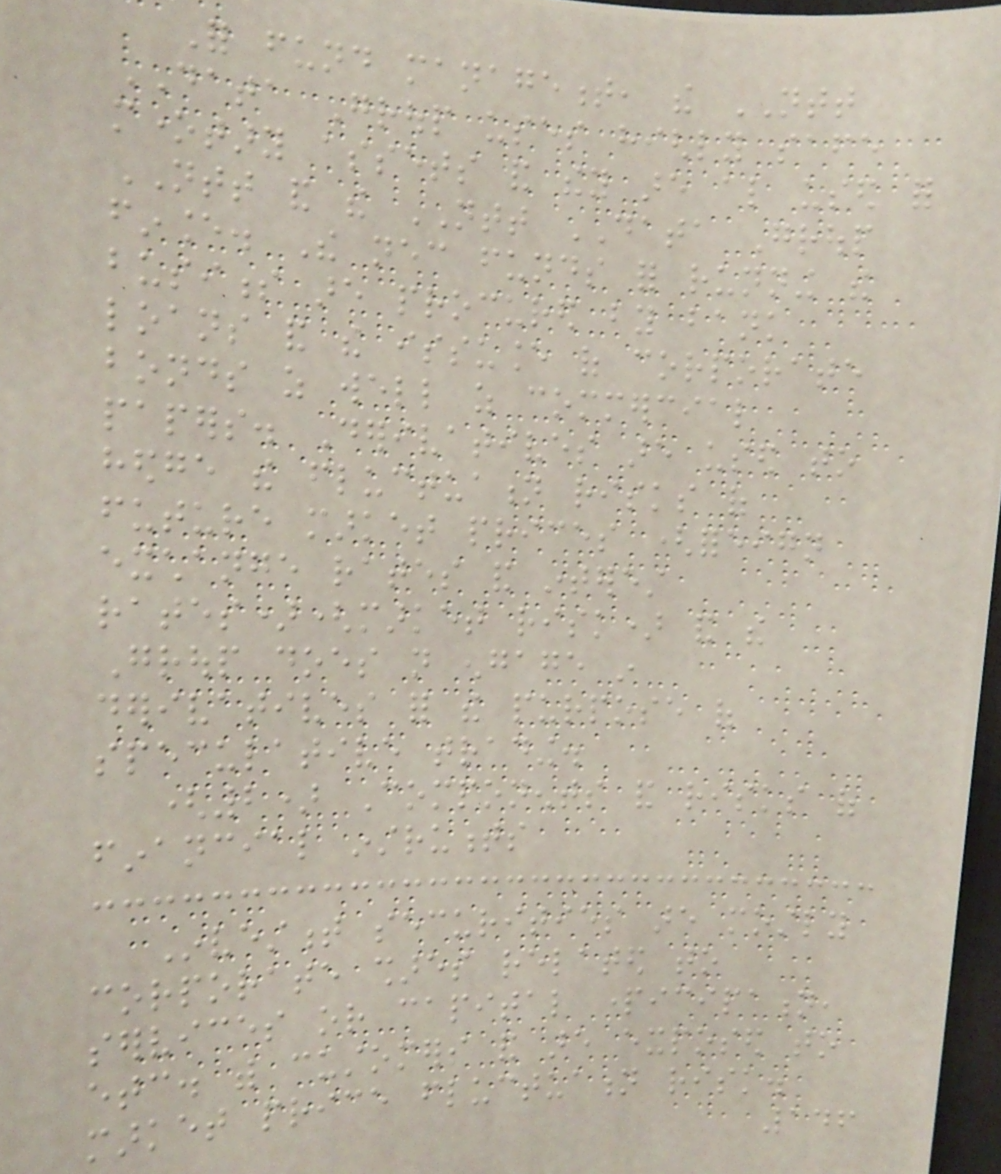For fund management, the NTT
DATA Group uses highly safe
monetary assets and they are also used for
NTT and the NTT DATA Group
finance. The necessary funds for running the
business are procured by bank
loans and the issuance of corporate
bonds as well as commercial
papers. Derivatives are used to
hedge the fluctuation risks of
future market prices (foreign
exchange rates and interest
rates)(market risk) and the
Group does not engage in
derivatives for the purpose of
speculative trading.
(2) Components and risks of
financial instruments
Investment securities are mostly
corporate shares related to
services or capital participation,
etc. with customers and are exposed to
market price fluctuation risk.
146
